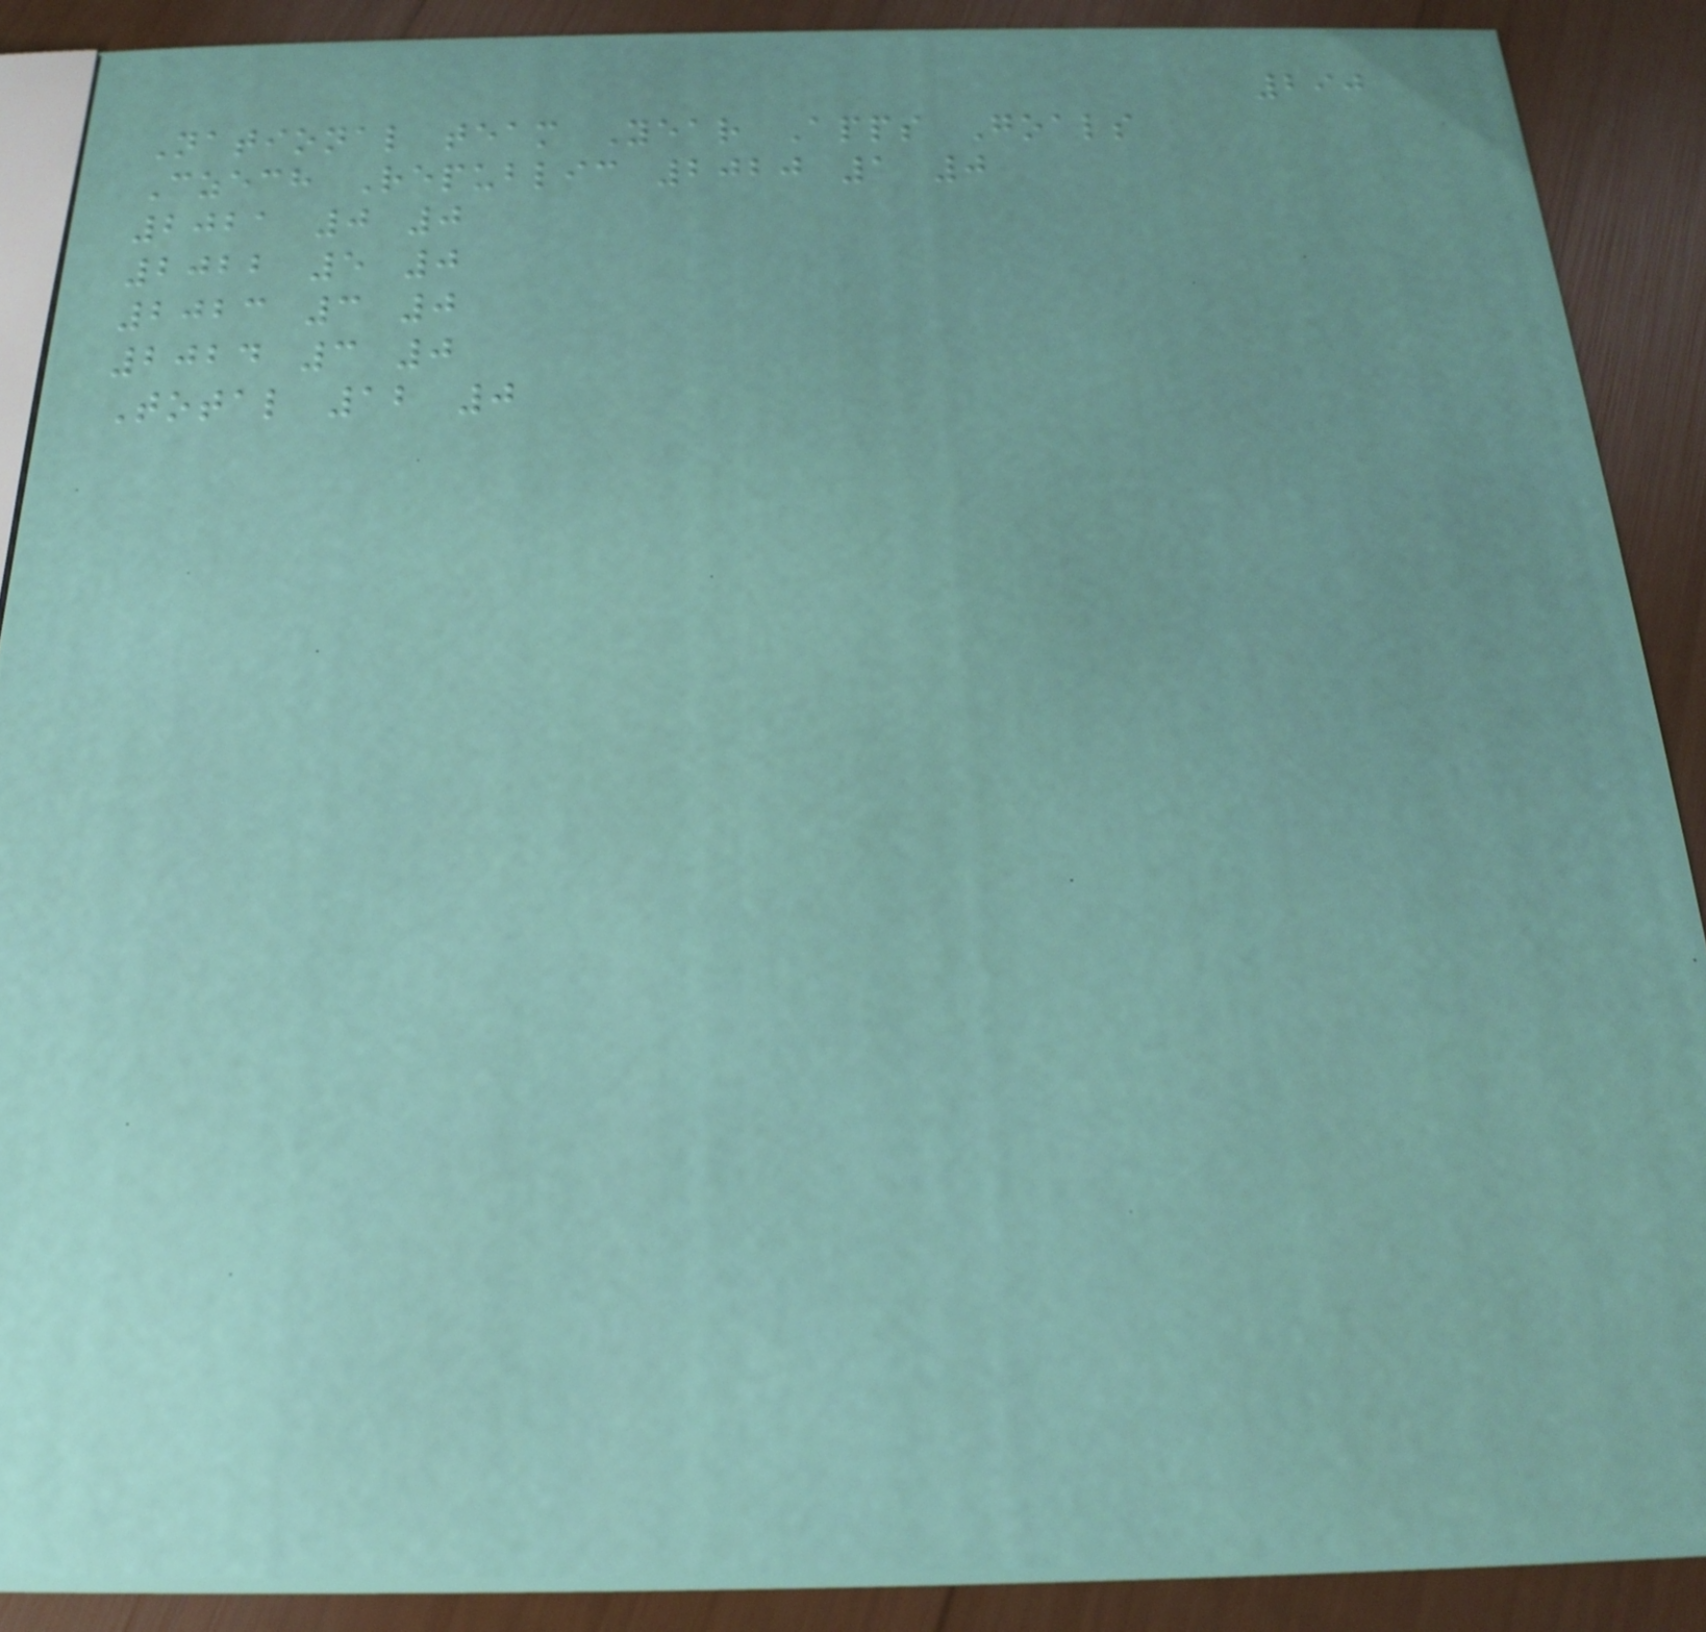290
National team Year Apps Goals
Czech Republic 2020 1 0
2021 0 0
2022 5 0
2023 3 0
2024 3 0
Total 12 0
